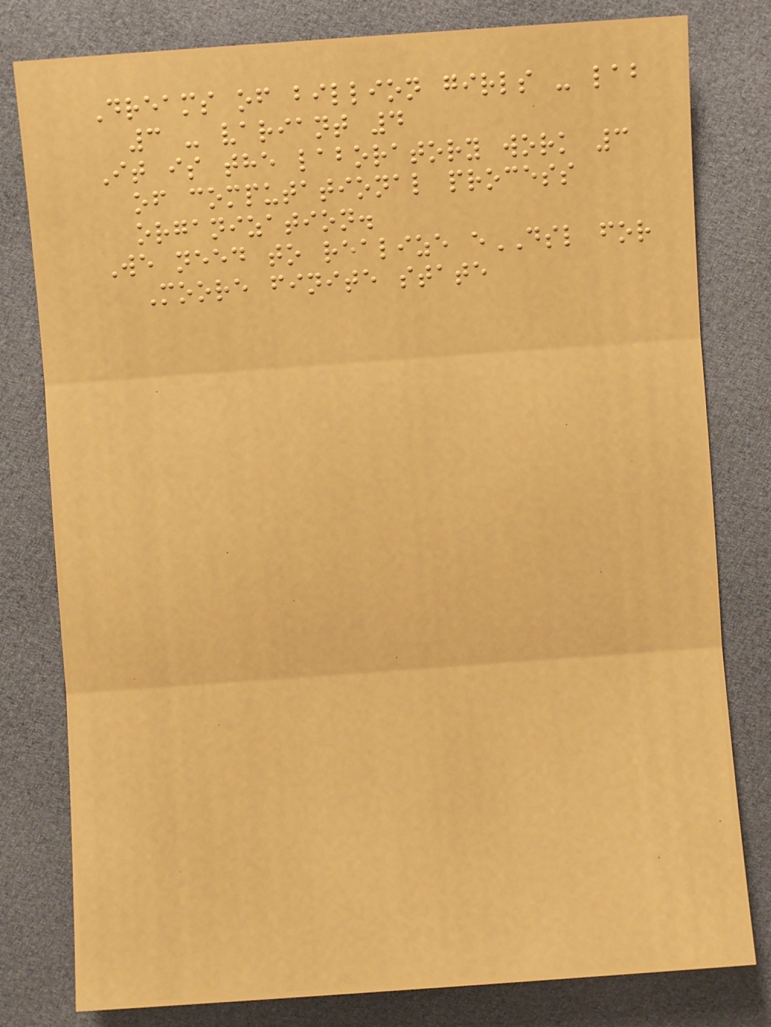Dreams of billion girls - lab
3 - variant 4
It is the laboratory work 3
of computational process
organization.
We need to realize eDSL for
Moore finite state
